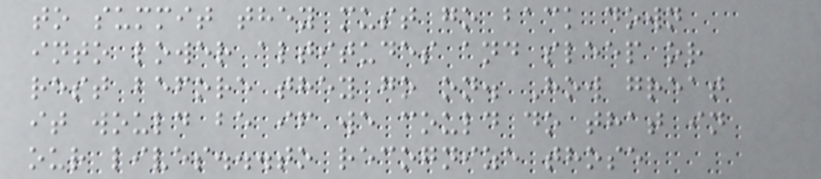to summit they must go back down
into lower altitudes and sleep or
rest before they go on. How great
it would be if we could do that in
our lives...to recognize those
